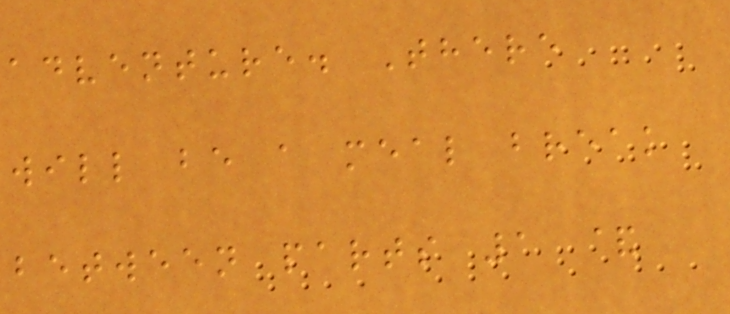adventure. There
will be a meal break
between parts 1 &
